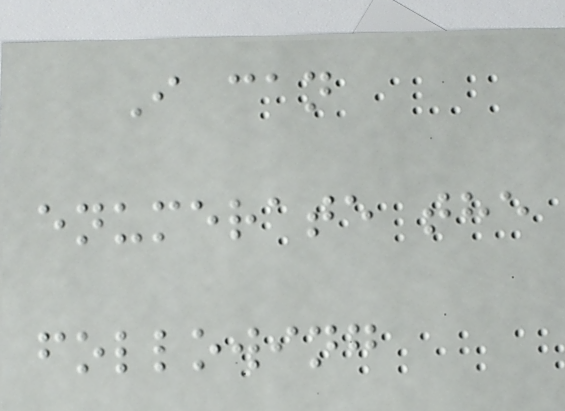I can
enumerate the
following
